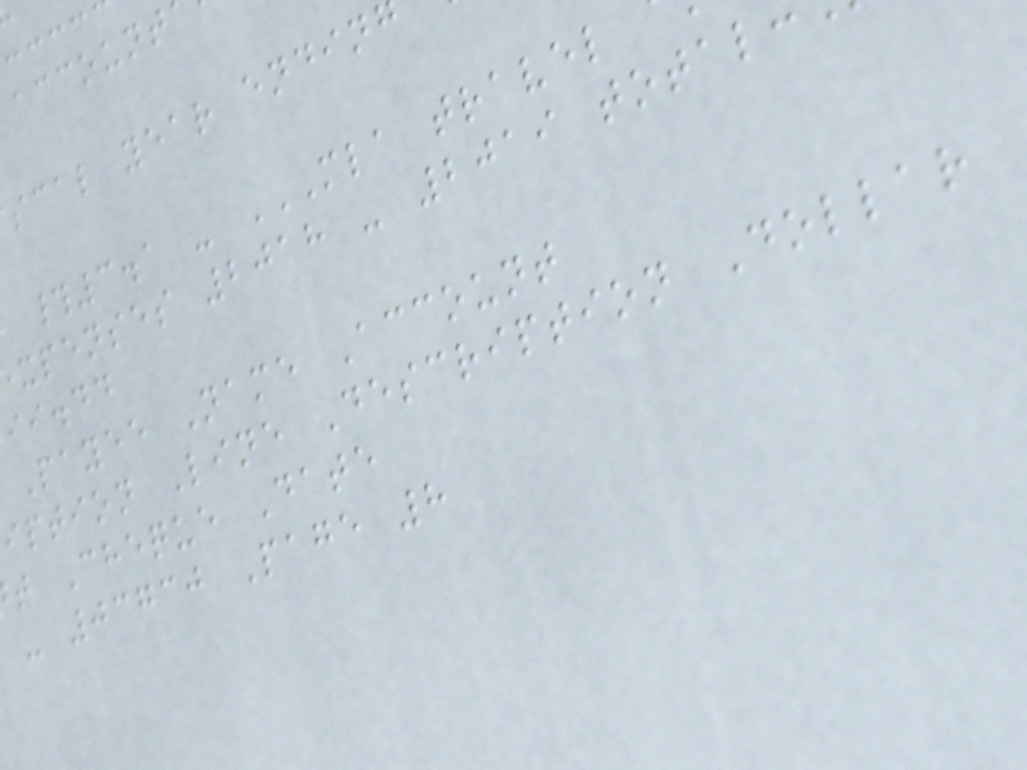scal year endin
xpenses 2018 - 2019
ii.dd
Payee Name Account
iption Line Description Dollar
t Cheque Date
- 03730 Page 8
